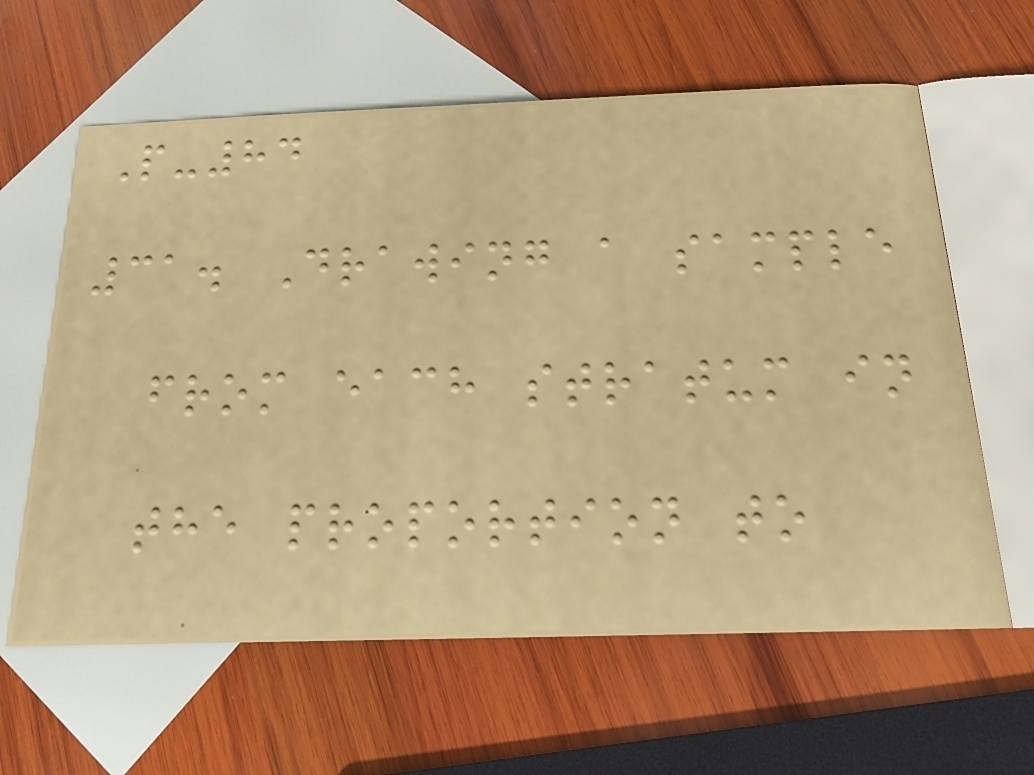P-84
31. Drawing a sample
from each stratum in
the proportion to
